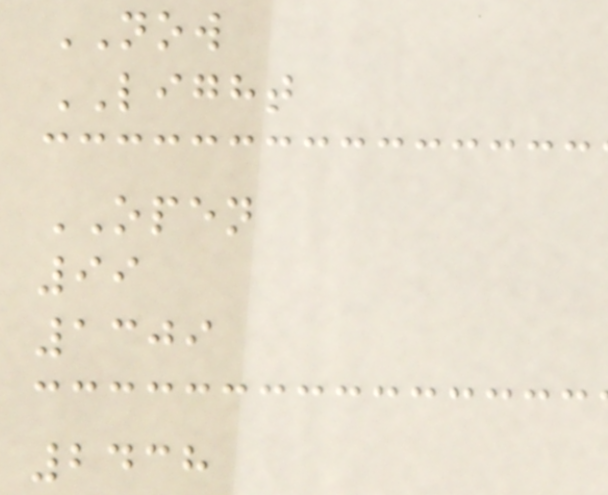NOW
LIGHT
OPEN
99
1309
2438
